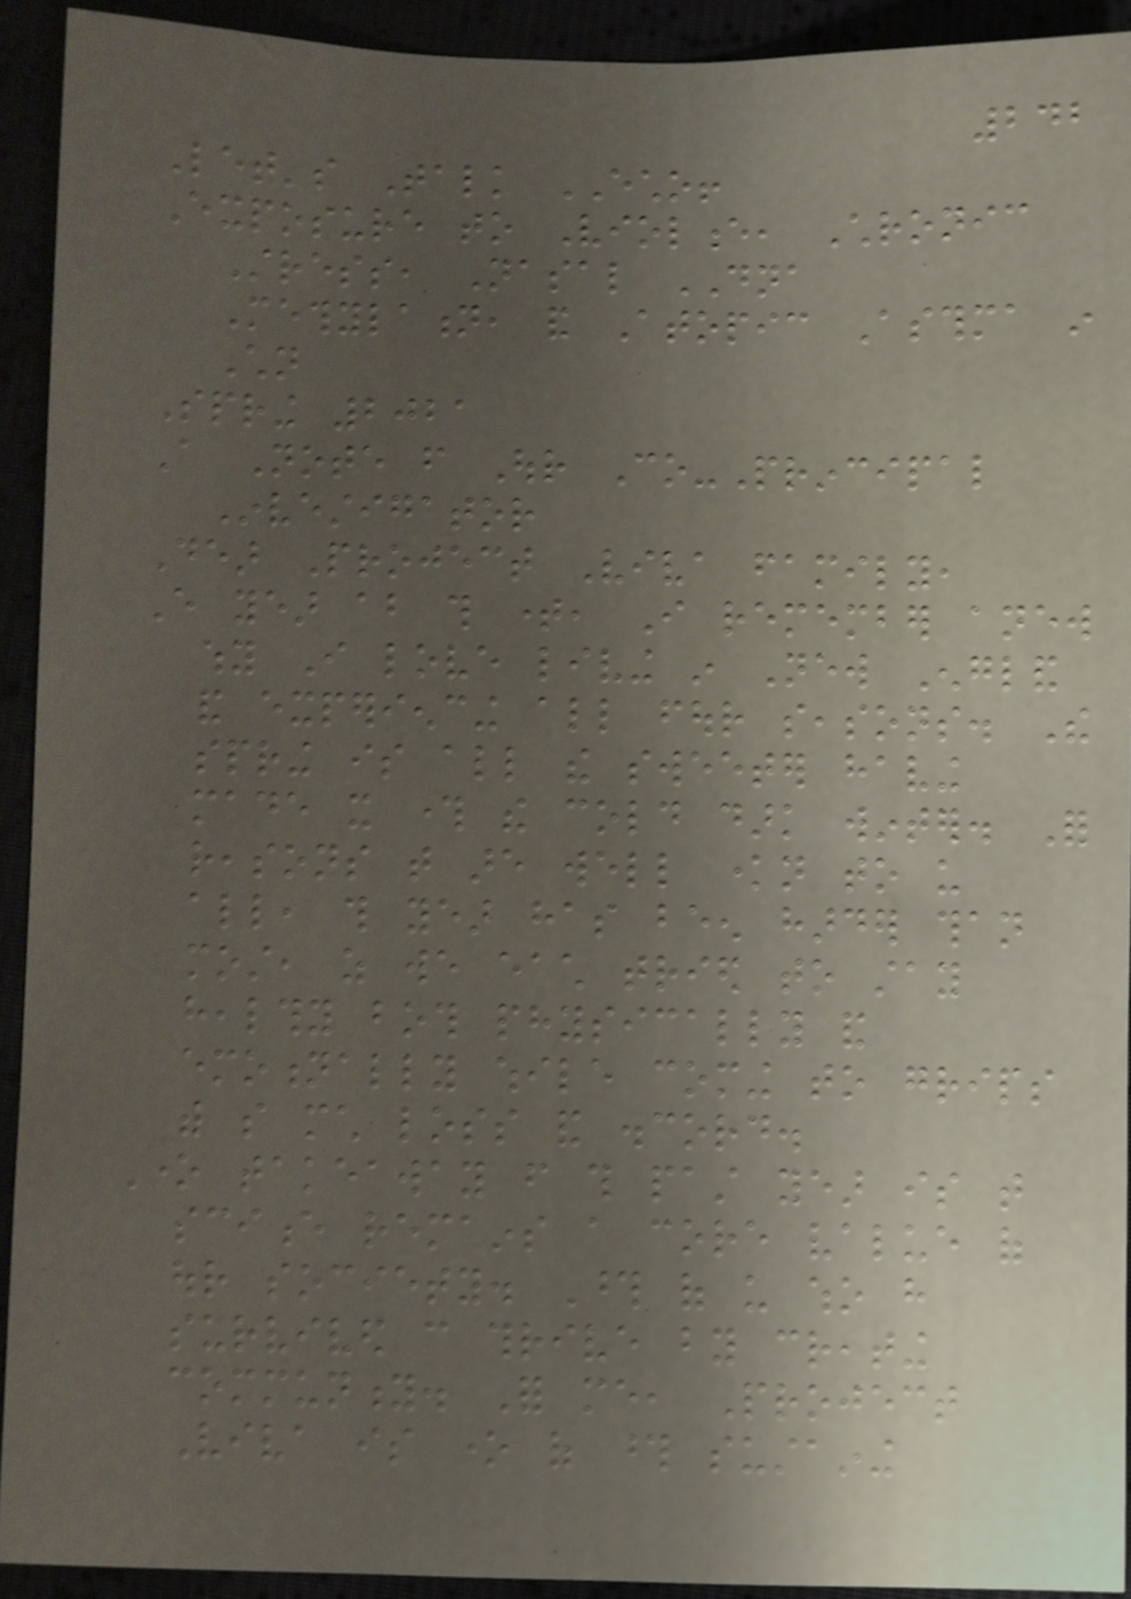242
Let's Talk ECHO!
Exposure to Violence, Chronic
Stress, Nasal DNA
Methylation, and Atopic Asthma in
Children
Spring 2021
A Note from Our Co-Principal
Investigator
Dear Project Viva family,
Every year about this time, I remember anew
why I love living in New England
and experiencing all four seasons. The
spring is all the sweeter having
made it through the cold dark winter. For
reasons that are well known to us
all, this year has been harder than
most, as we each tried to stay
healthy both physically and
emotionally while coming to grips
with so much loss and discord.
One takeaway from this past year is that
science remains a core value of
our society. Those of us who have
survived can thrive by creating
community. For me, Project
Viva is one of those sustaining
